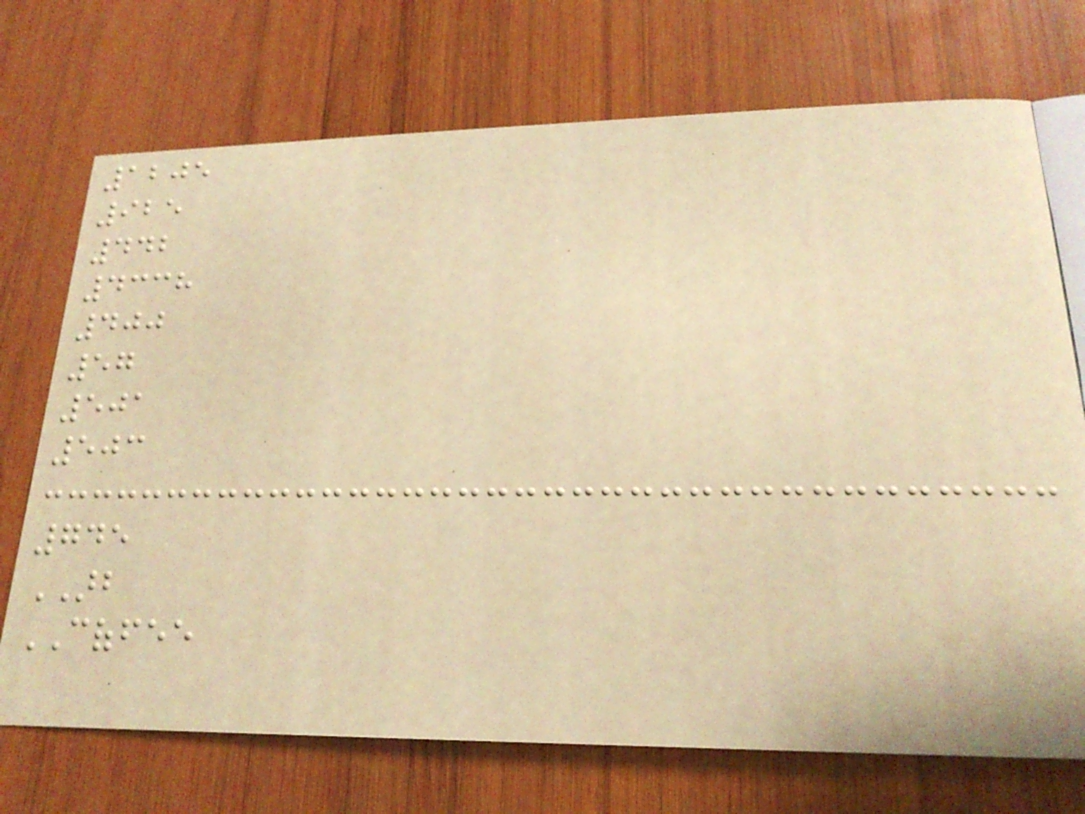1205
925
442
4338
400
57
501
503
745
ARB
COFFEE
